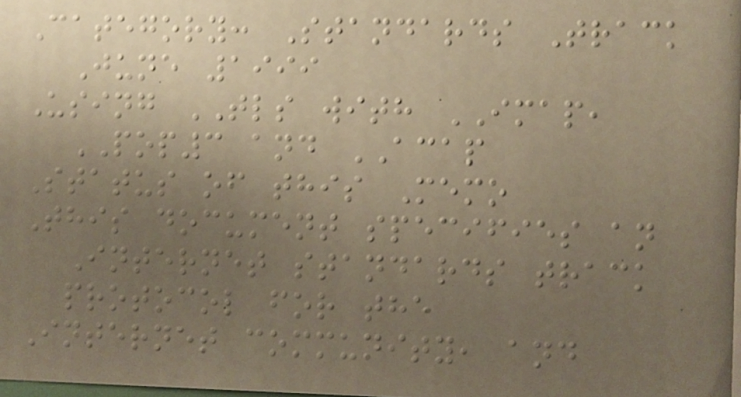Category: Standards Track
June 1999
Using TLS with IMAP,
POP3 and ACAP
Status of this Memo
This document specifies an
Internet standards track
protocol for the
Internet community, and
